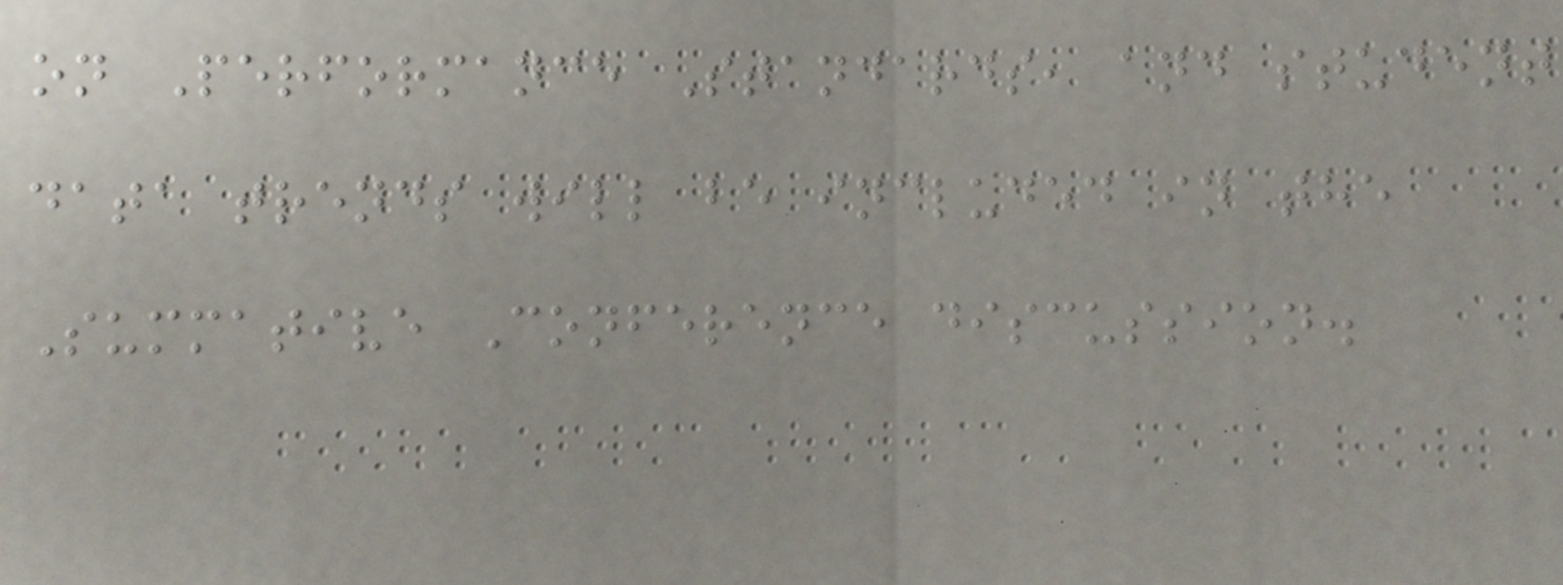on Performance Standards, and student
data trends will be included in the
Summative Conference discussion.
